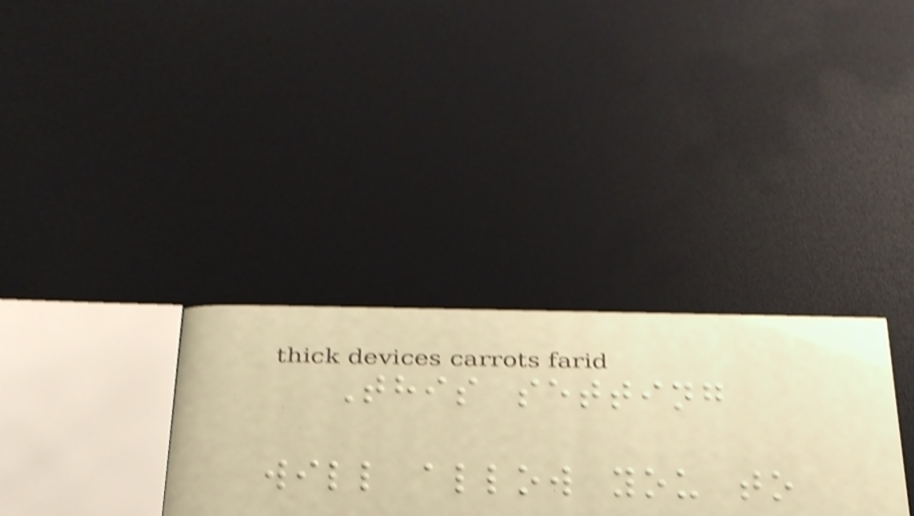This setting
will allow you to
